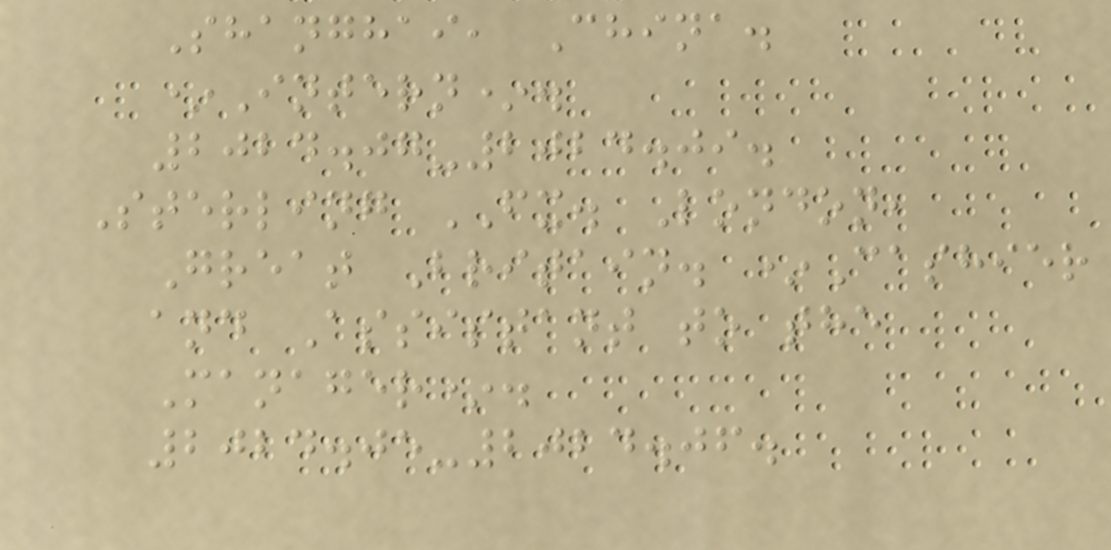Shanghai, China.
*Intern*.
2024.07-2024.09.
Sterling FX. London,
Great Britain. *Cashier
and Assistant to the
Manager*.
2024.05-2024.06.
